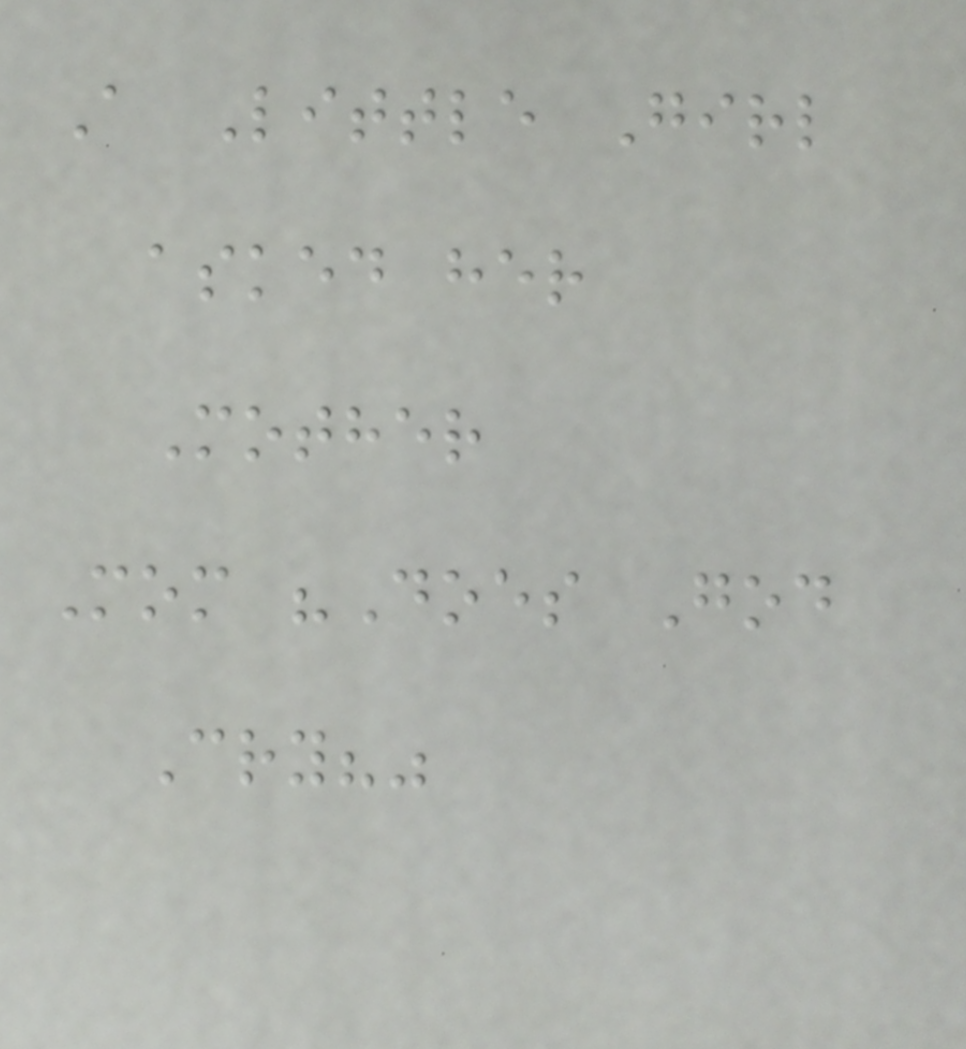A Little Girl
asked her
Mother
Mom "Does God
Cry?"
